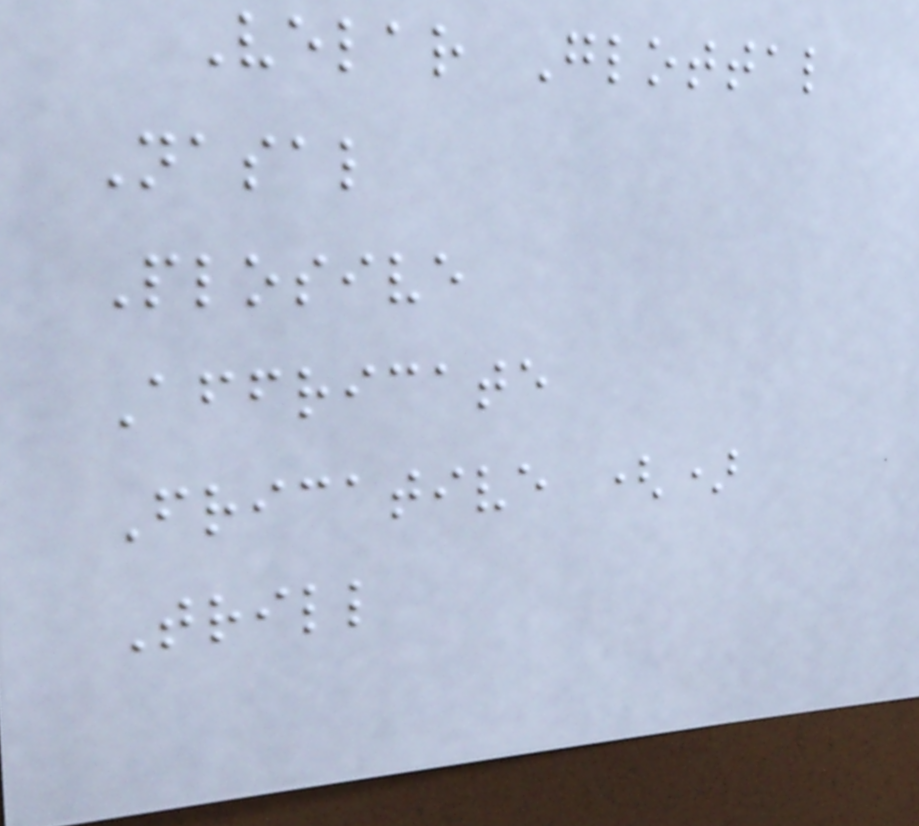Velar Glottal
Nasal
Plosive
Affricate
Fricative ()
Trill
